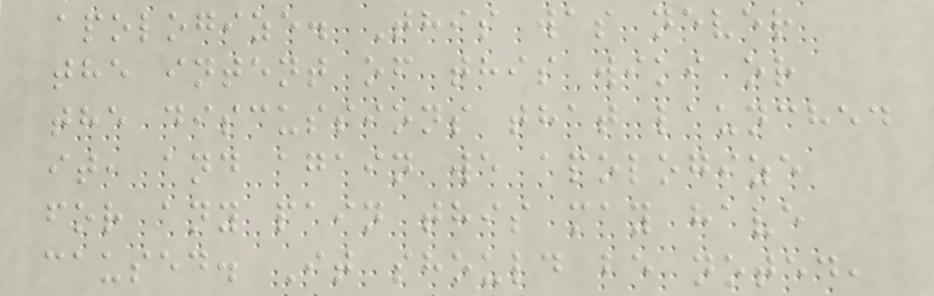apologize. This was never
the intent of this wiki or
the discussions that launched
it, and again we apologize
for any pain this may have
caused. It should be noted,
